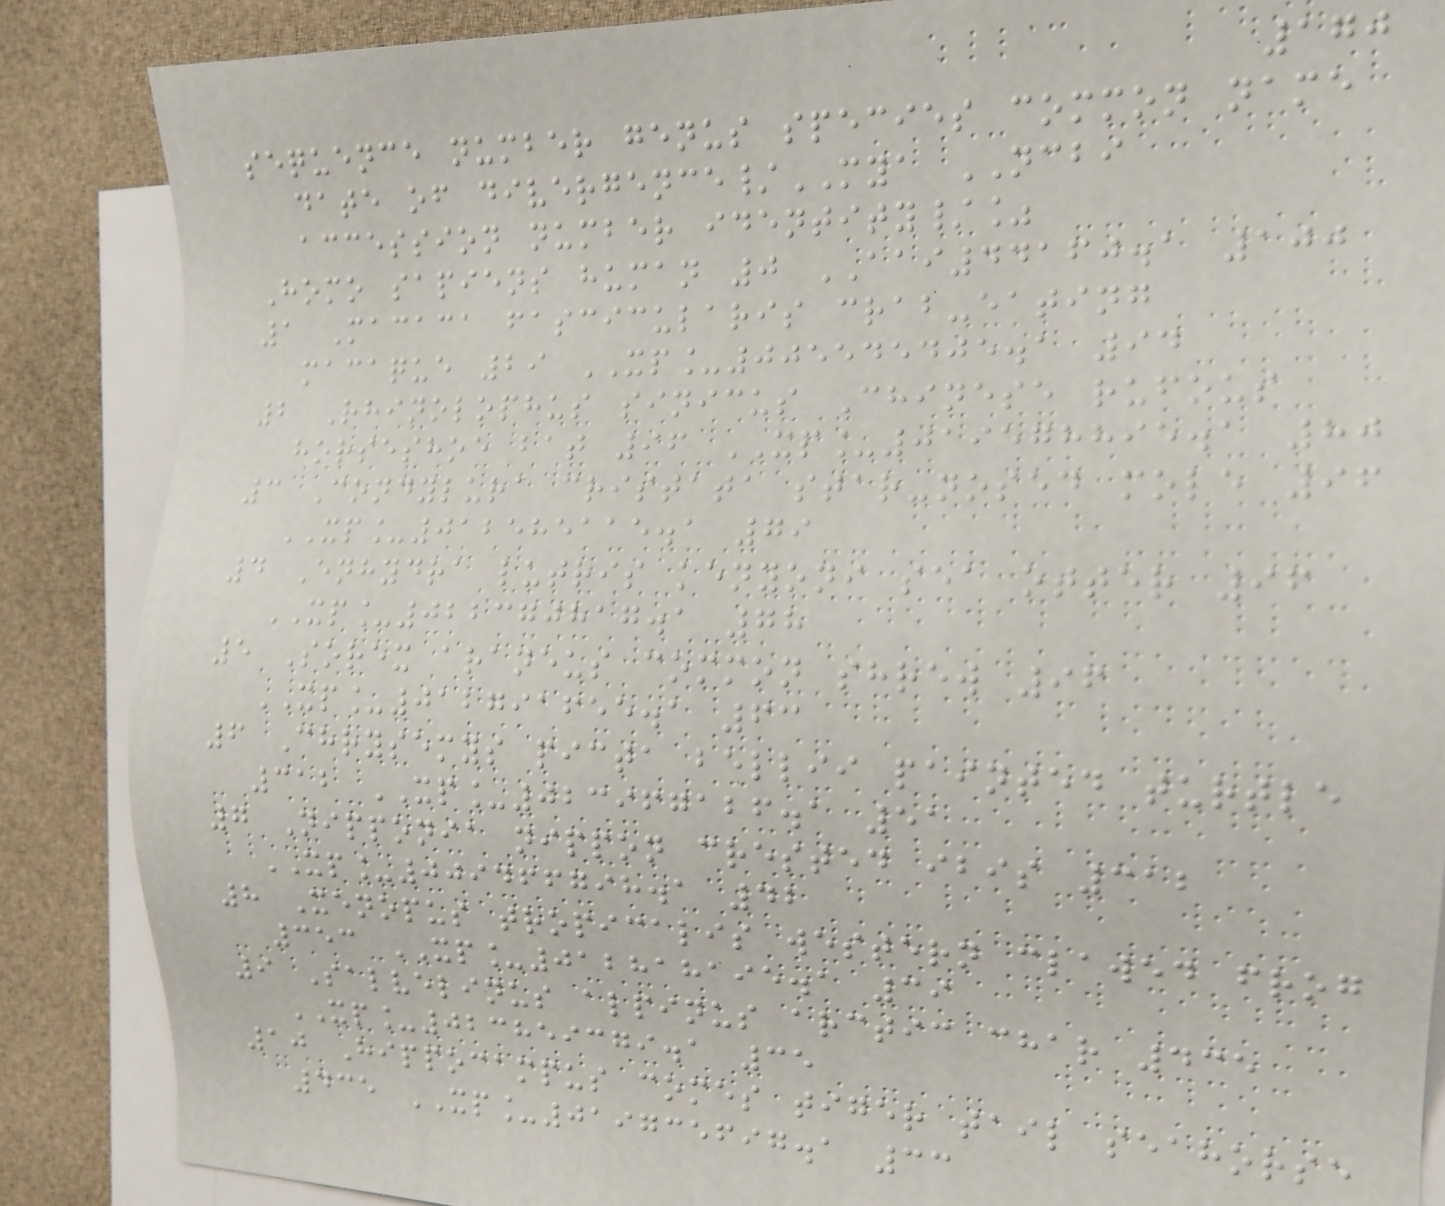170
sequence number genus species common name
date of divergence/MYA NCBI
accession number identity/%
Homo sapiens human 0 AAI44160.1 100
1 Macaca fascicularis crab-eating
macaque 29 XP_005545405.1 94
2 Rhinolophus sinicus Chinese rufous
horseshoe bat 96 XP_019578895.1 80
3 Condylura cristata star-nosed mole 96
XP_012585115.1 79
4 Enhydra lutris kenyoni sea otter 96
XP_022370817.1 78
5 Sorex araneus common shrew 96
XP_012791655.1 63
6 Chrysemys picta bellii painted turtle
312 XP_023967126.1 51
7 Nipponia nippon crested ibis 312
XP_009466798.1 42
8 Xenopus tropicalis western clawed frog
353 XP_012818195.1 39
9 Salvelinus alpinus arctic char 435
XP_023859379.1 35
10 Hippocampus comes tiger tail seahorse
435 XP_019735697.1 33
